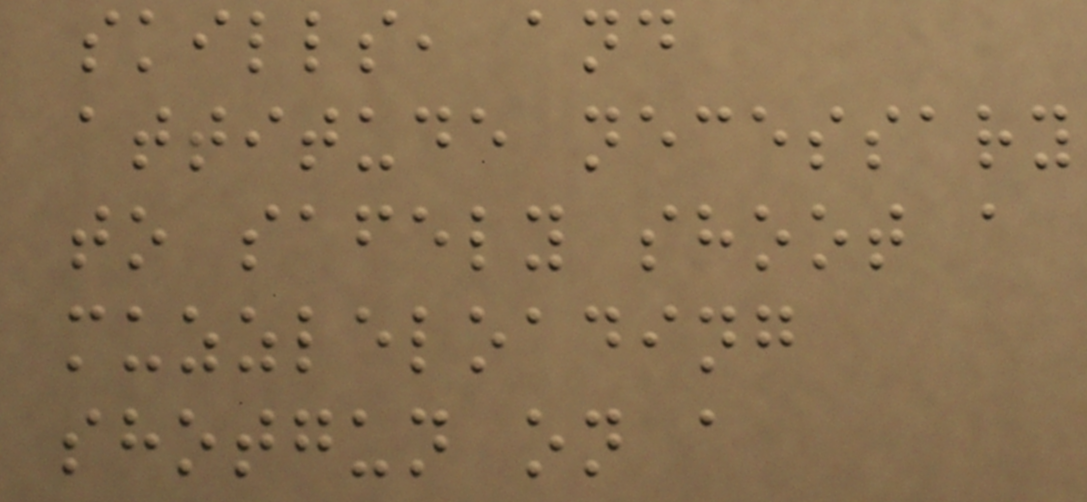skills, and
attitude necessary
to safely shoot a
muzzleloading
shotgun on a
